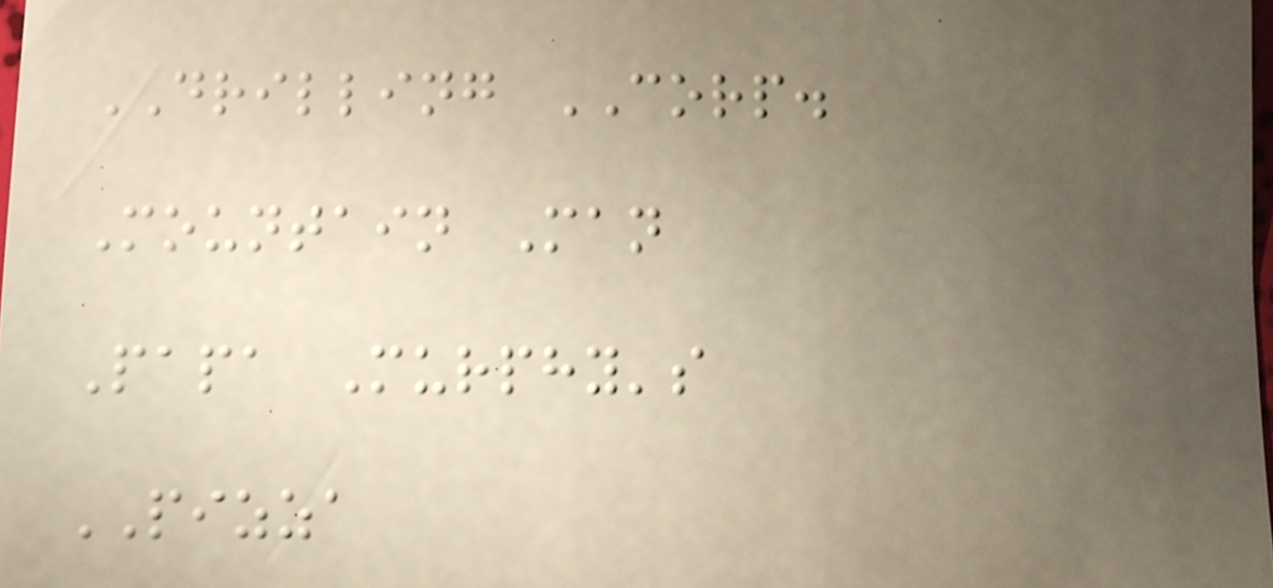DRILLING CORP.
Mountain Man
Papa Murphy's
PIZZA
